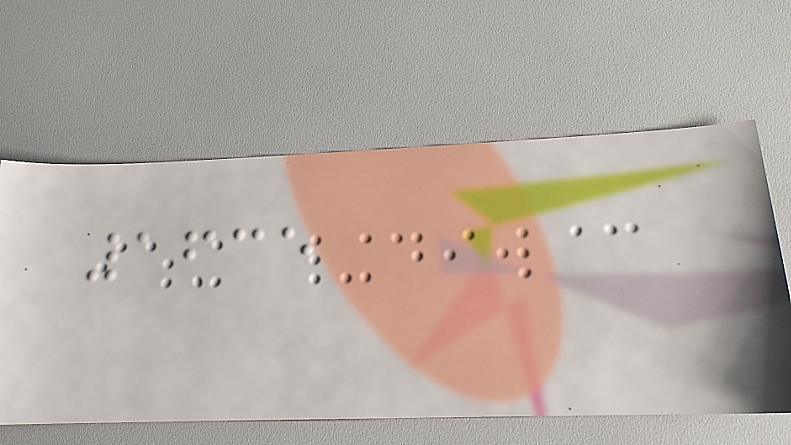1635
